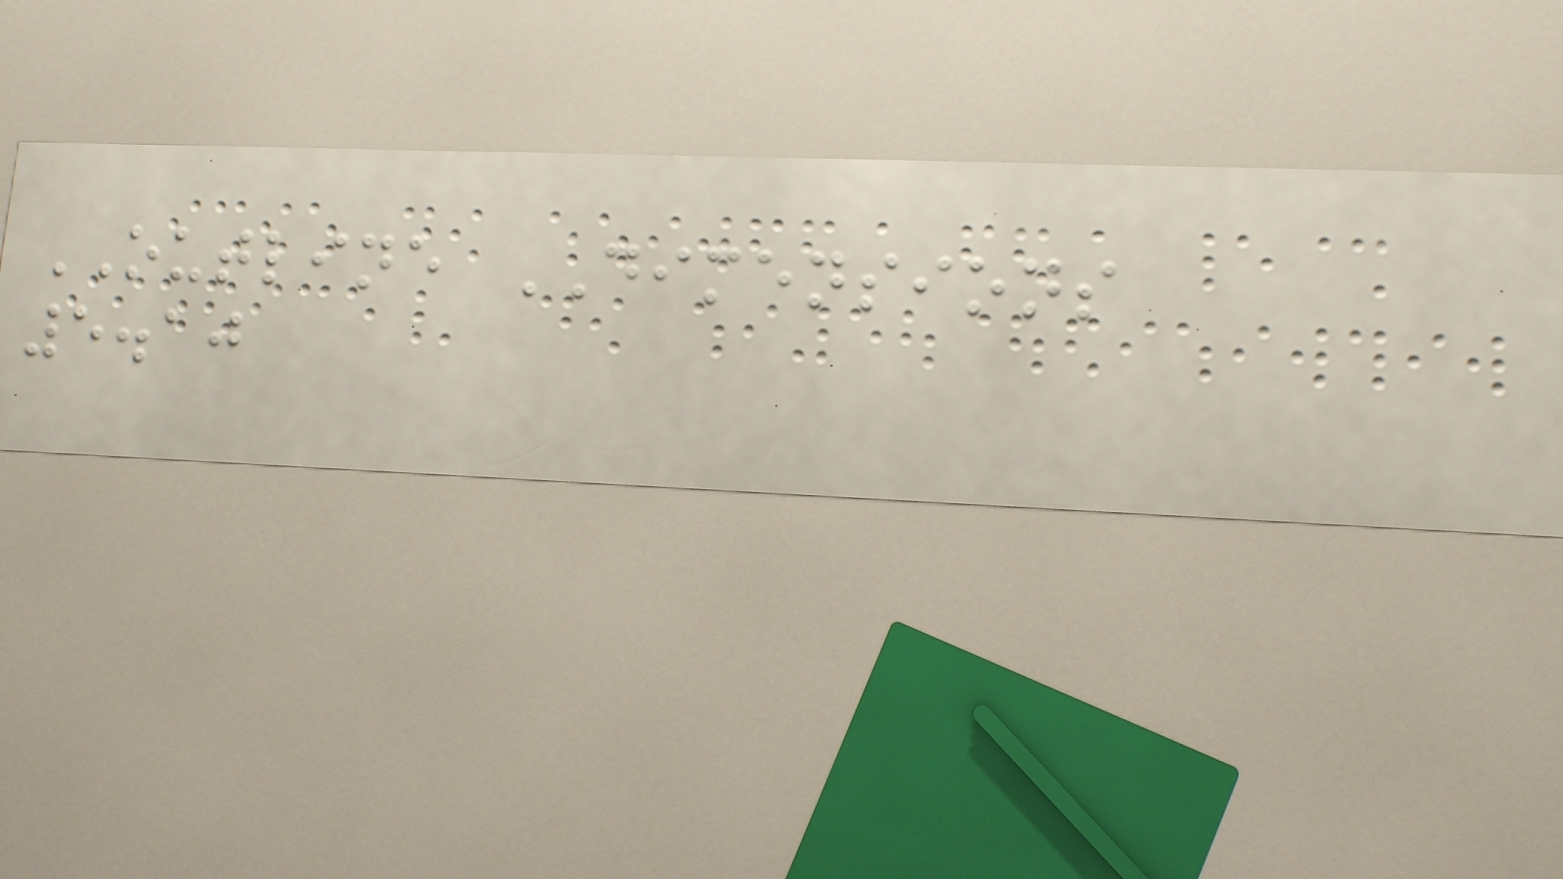OUTLINE DIMENSIONS
5.10
